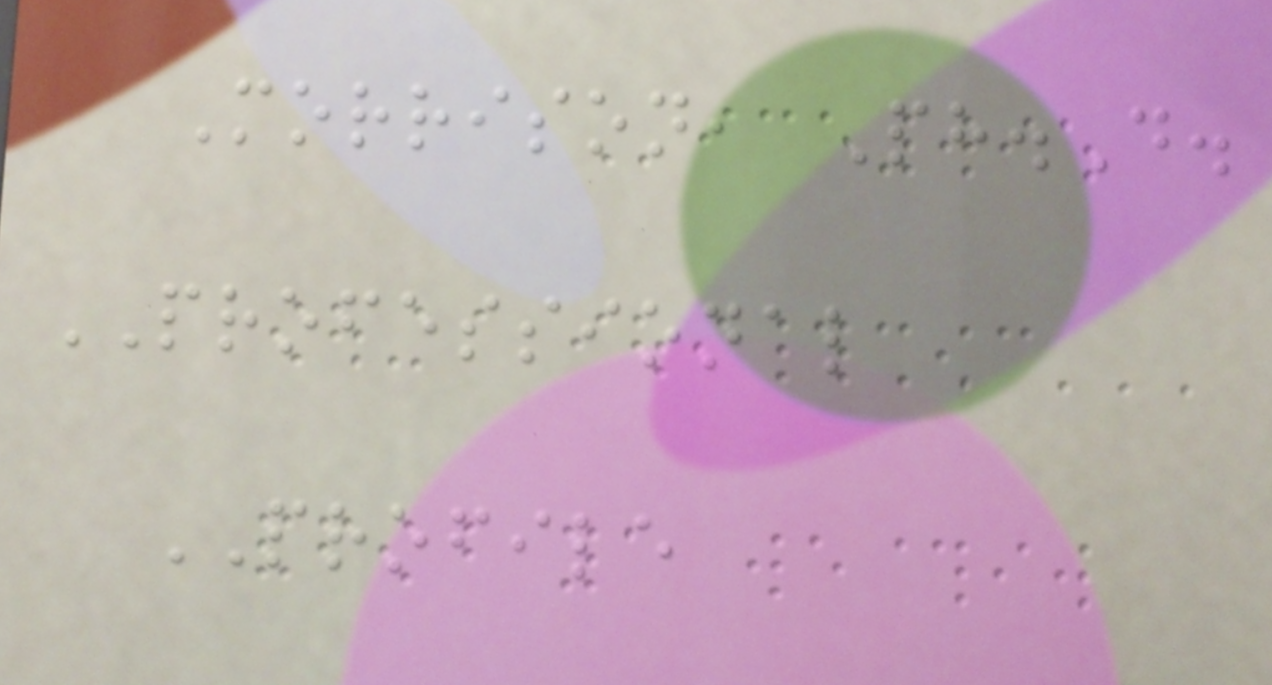Morrison, Ph.D.
PROFESSIONAL
PROFILE
